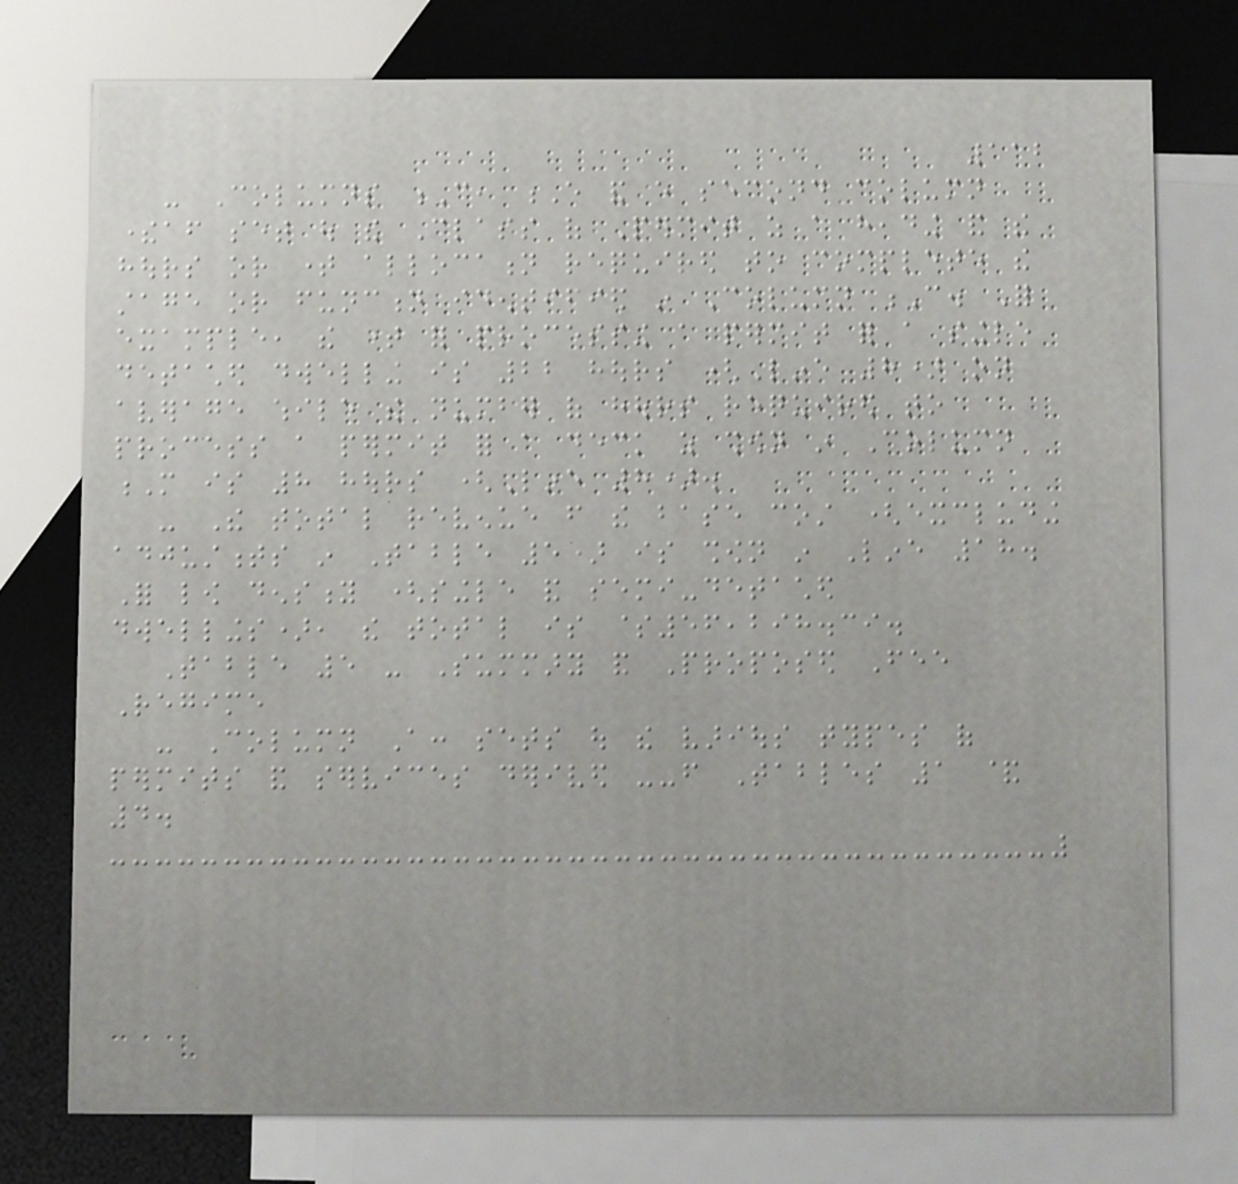112
- Columns C, E and every second column
thereafter set out the Class of Permit as a heading and the
hours or time allocation required to complete the
stage or function identified in Column C. For
example, the time for processing a permit for a single
detached dwelling is 22 hours (Line 8) on
average while the number of hours required to
process a permit for a deck as shown in Column
M is 8 hours (Line 8).
- The total revenue from the base cost (excluding
adjustments in Table 5) is shown in Line 18.
For low density (single and semi-detached
dwellings), the total is $56,298.39.
Table 5 - Summary and Proposed Fee
Regime
- Column A: sets out the various types of
permits and services derived --from Tables 1 &
4.
